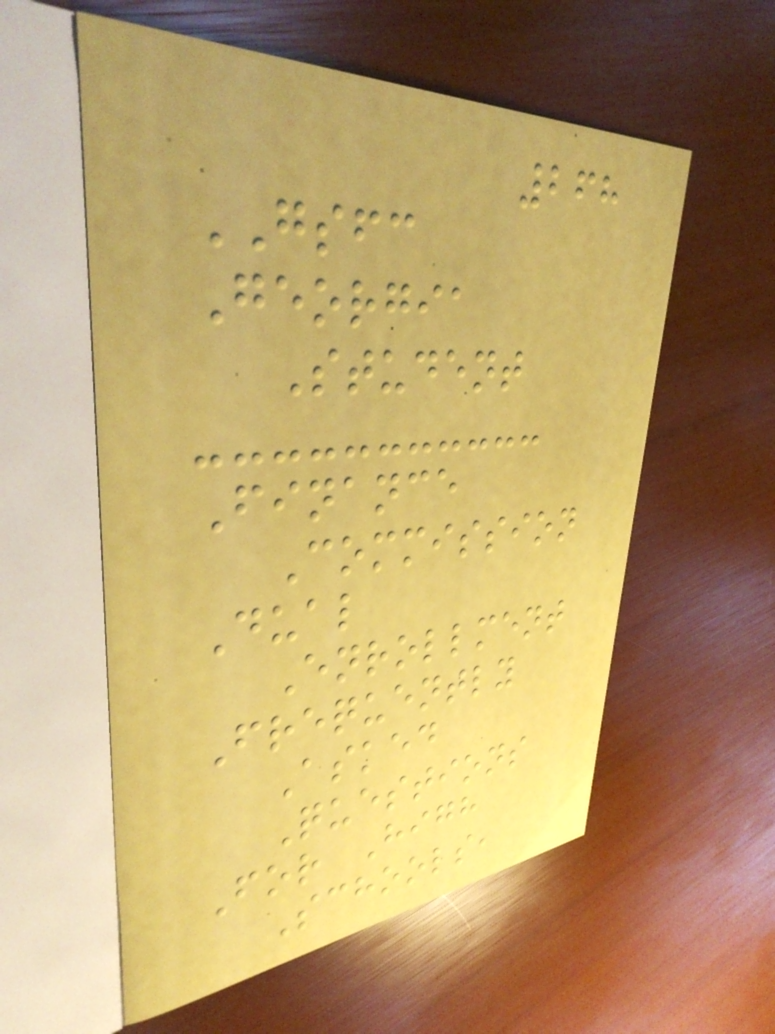268
GSFC
Georgia
Student
Finance
Commission
Dual
Enrollment
Frequently
Asked
Questions
For High
Schools,
